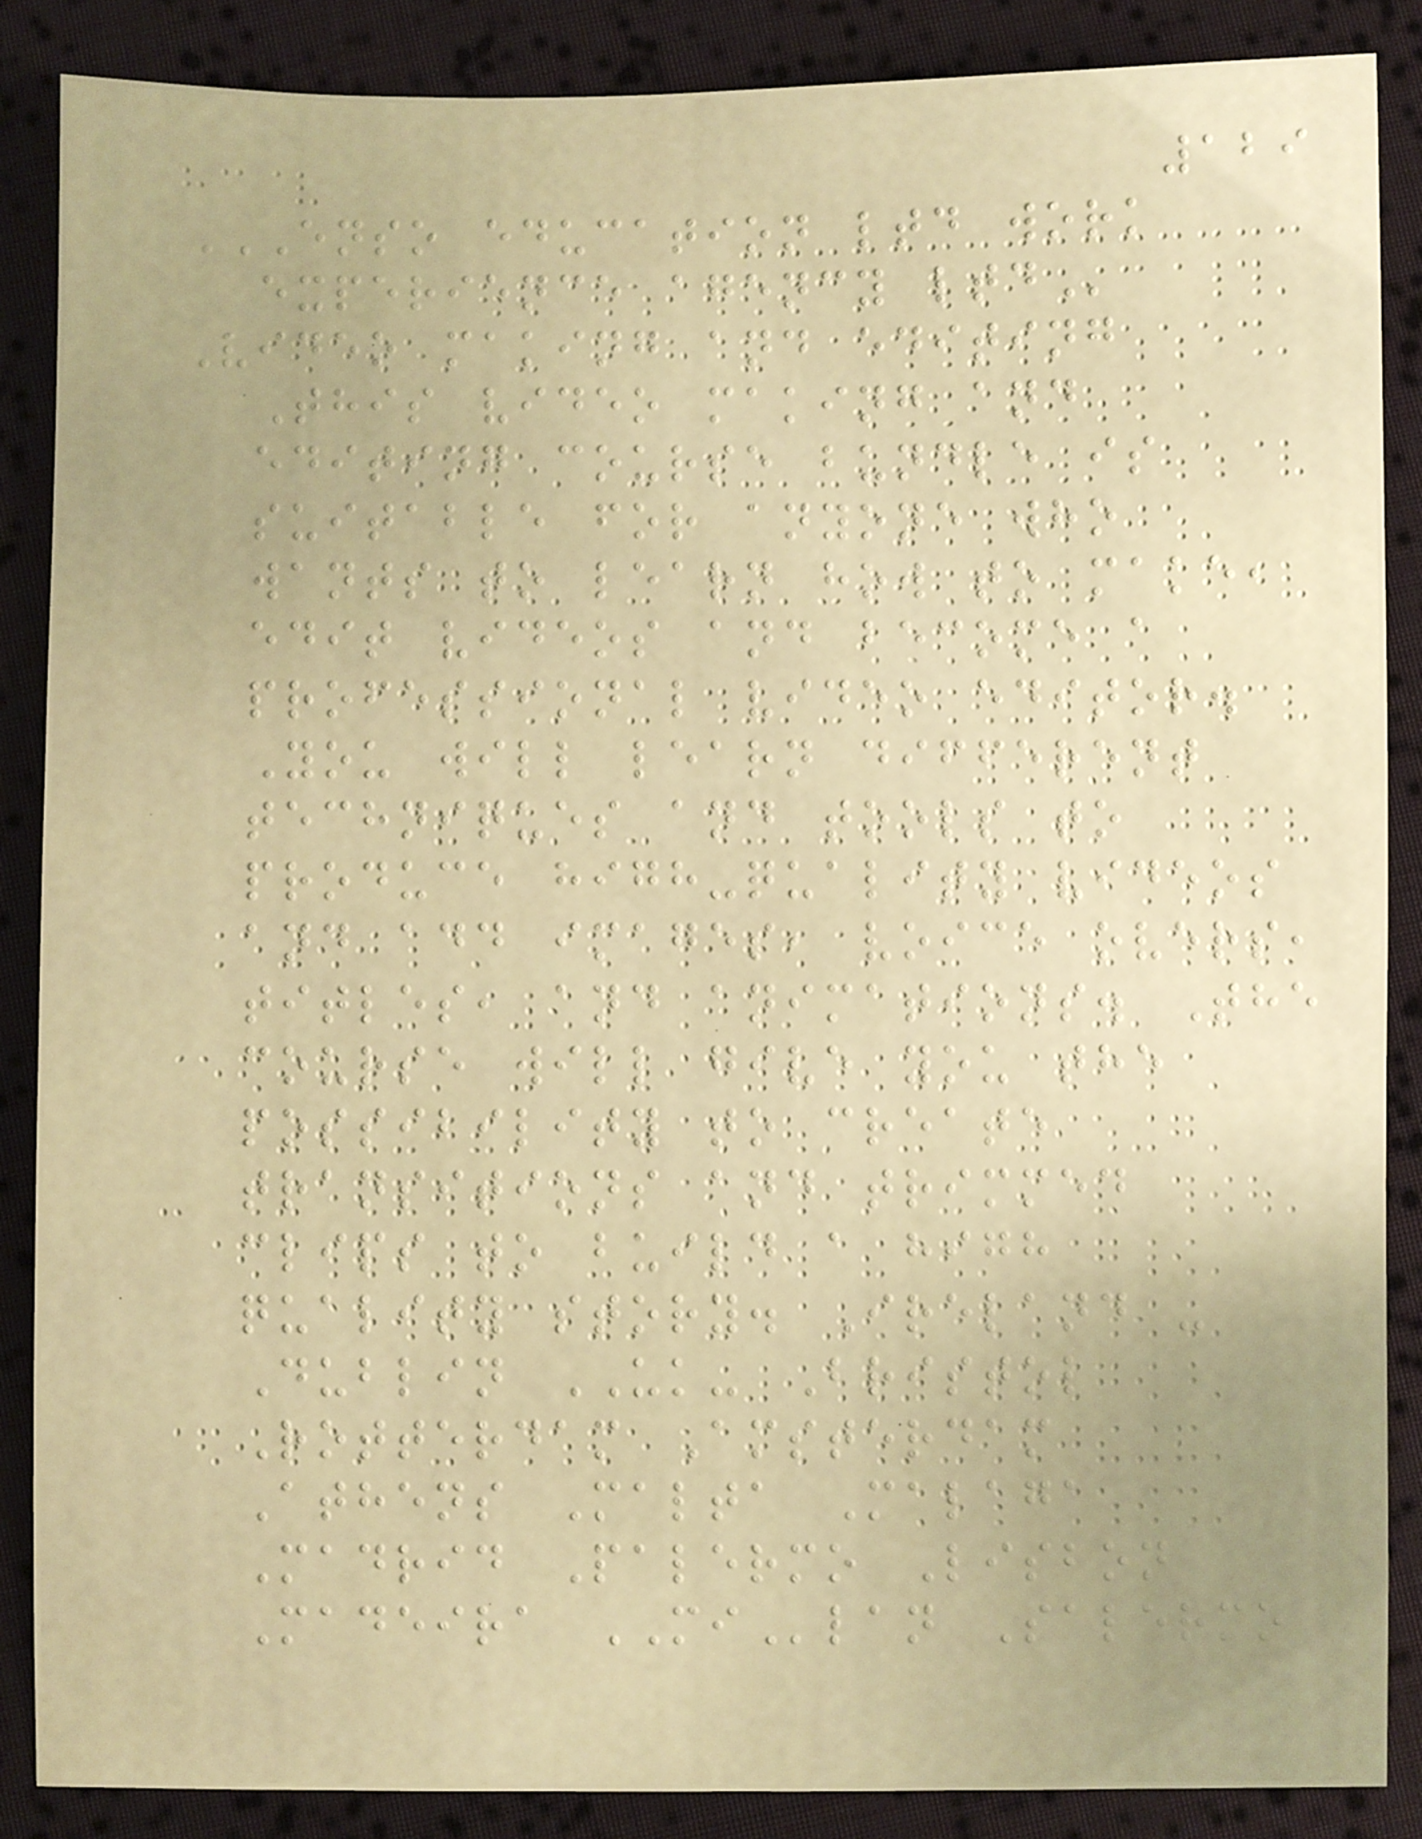129
ENSO EDUCATION LTD WORK
EXPERIENCE AGENCY LTD
Video making and editing
This video making and
editing course bundle is
suitable for anyone who
wants to learn how to make,
edit videos and become a
professional video editor.
You will learn different
techniques and tools to
produce high-quality videos
and add images, voice overs,
titles, and animations. The
course will give you the
possibility to create
transitions and trimmed
clips to build a high
quality story. Ireland -
Dublin UK- Bristol
Rotterdam Amsterdam
Athens Malta Malaga
Madrid Palermo Lisbon
Madeira MIlan Salermo
